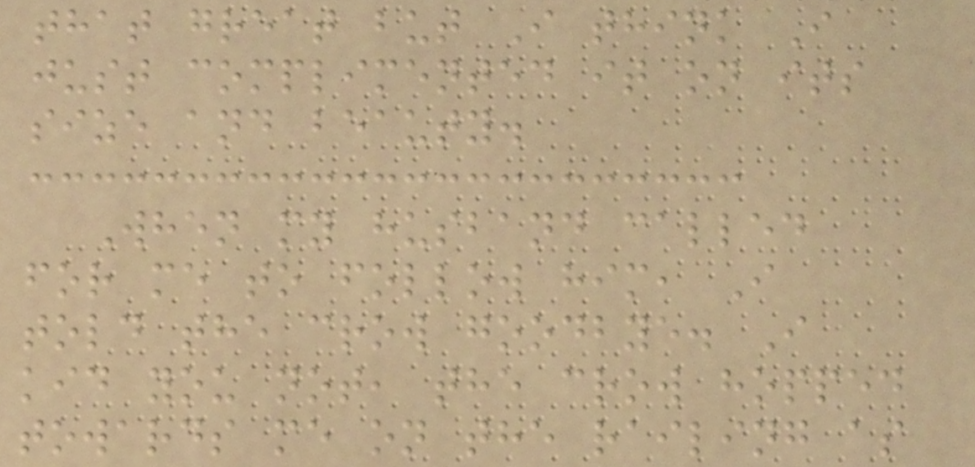that great but I think I
just complimented it on its
size and beauty.
When my husband called
for me to follow him, I
told the crow goodbye. I
kid you not, the crow hopped
towards me on the railing as
